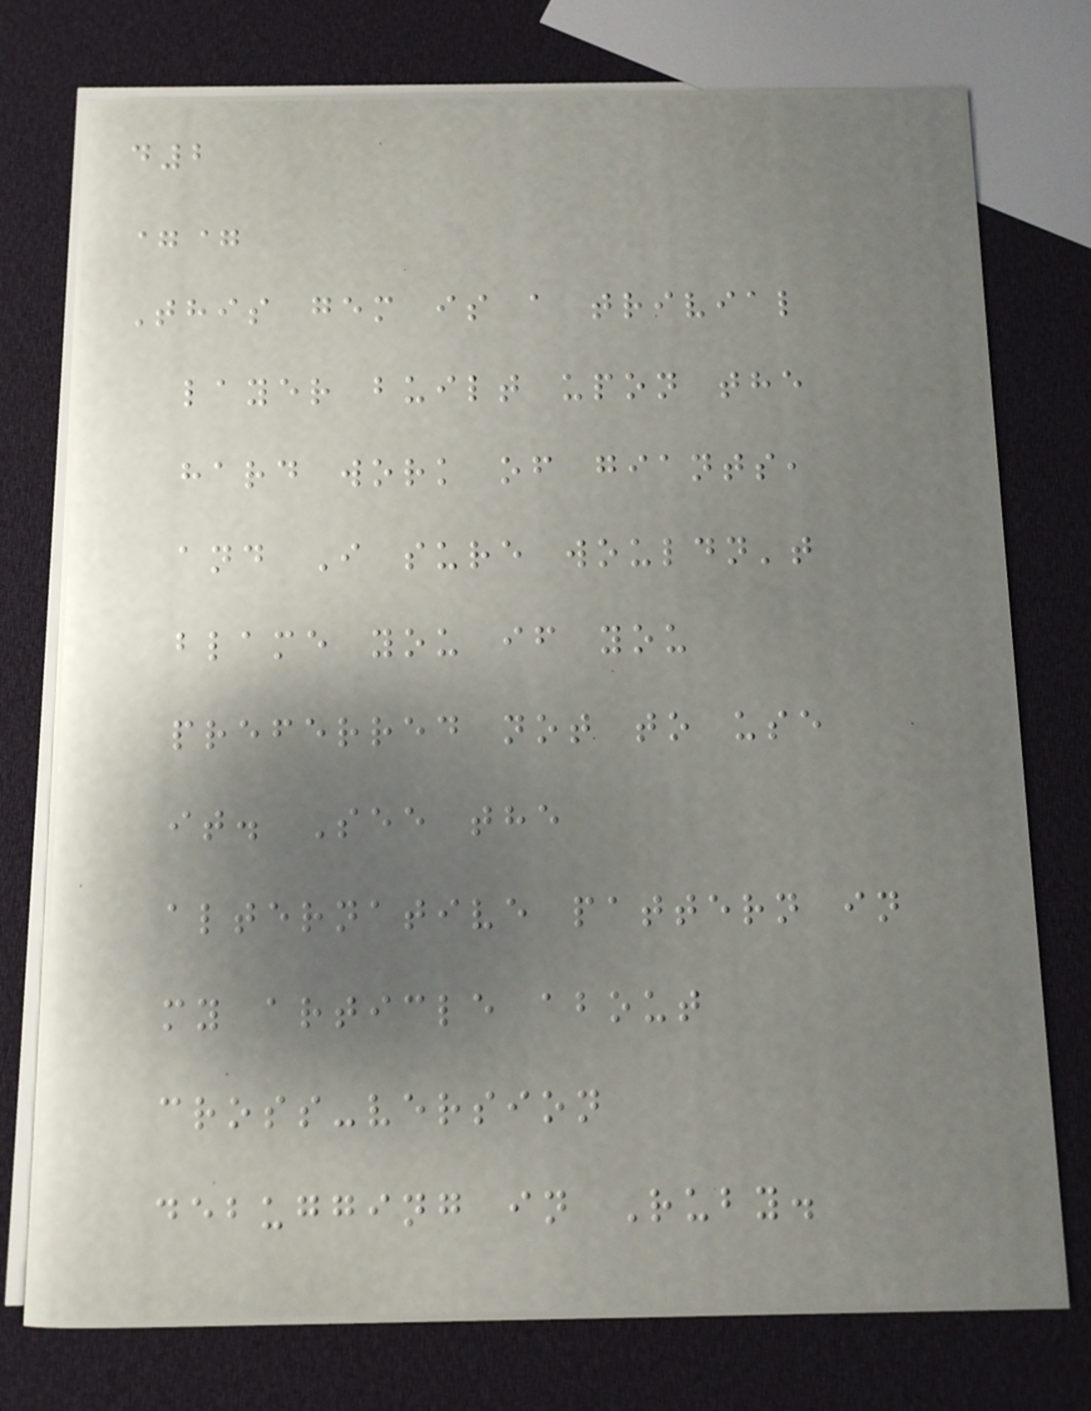d2
==
This gem is a trivial
layer built upon the
hard work of giants,
and I sure wouldn't
blame you if you
preferred not to use
it. See the
alternative pattern in
my article about
cross-version
debugging in Ruby.
